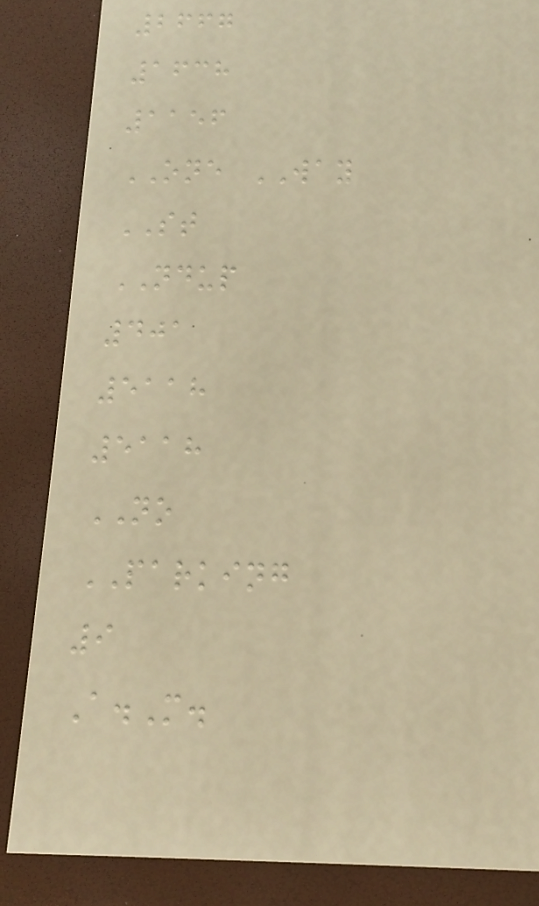2667
1638
1156
ONE WAY
ST
NDUP
401
5118
5118
NO
PARKING
9
A.M.
